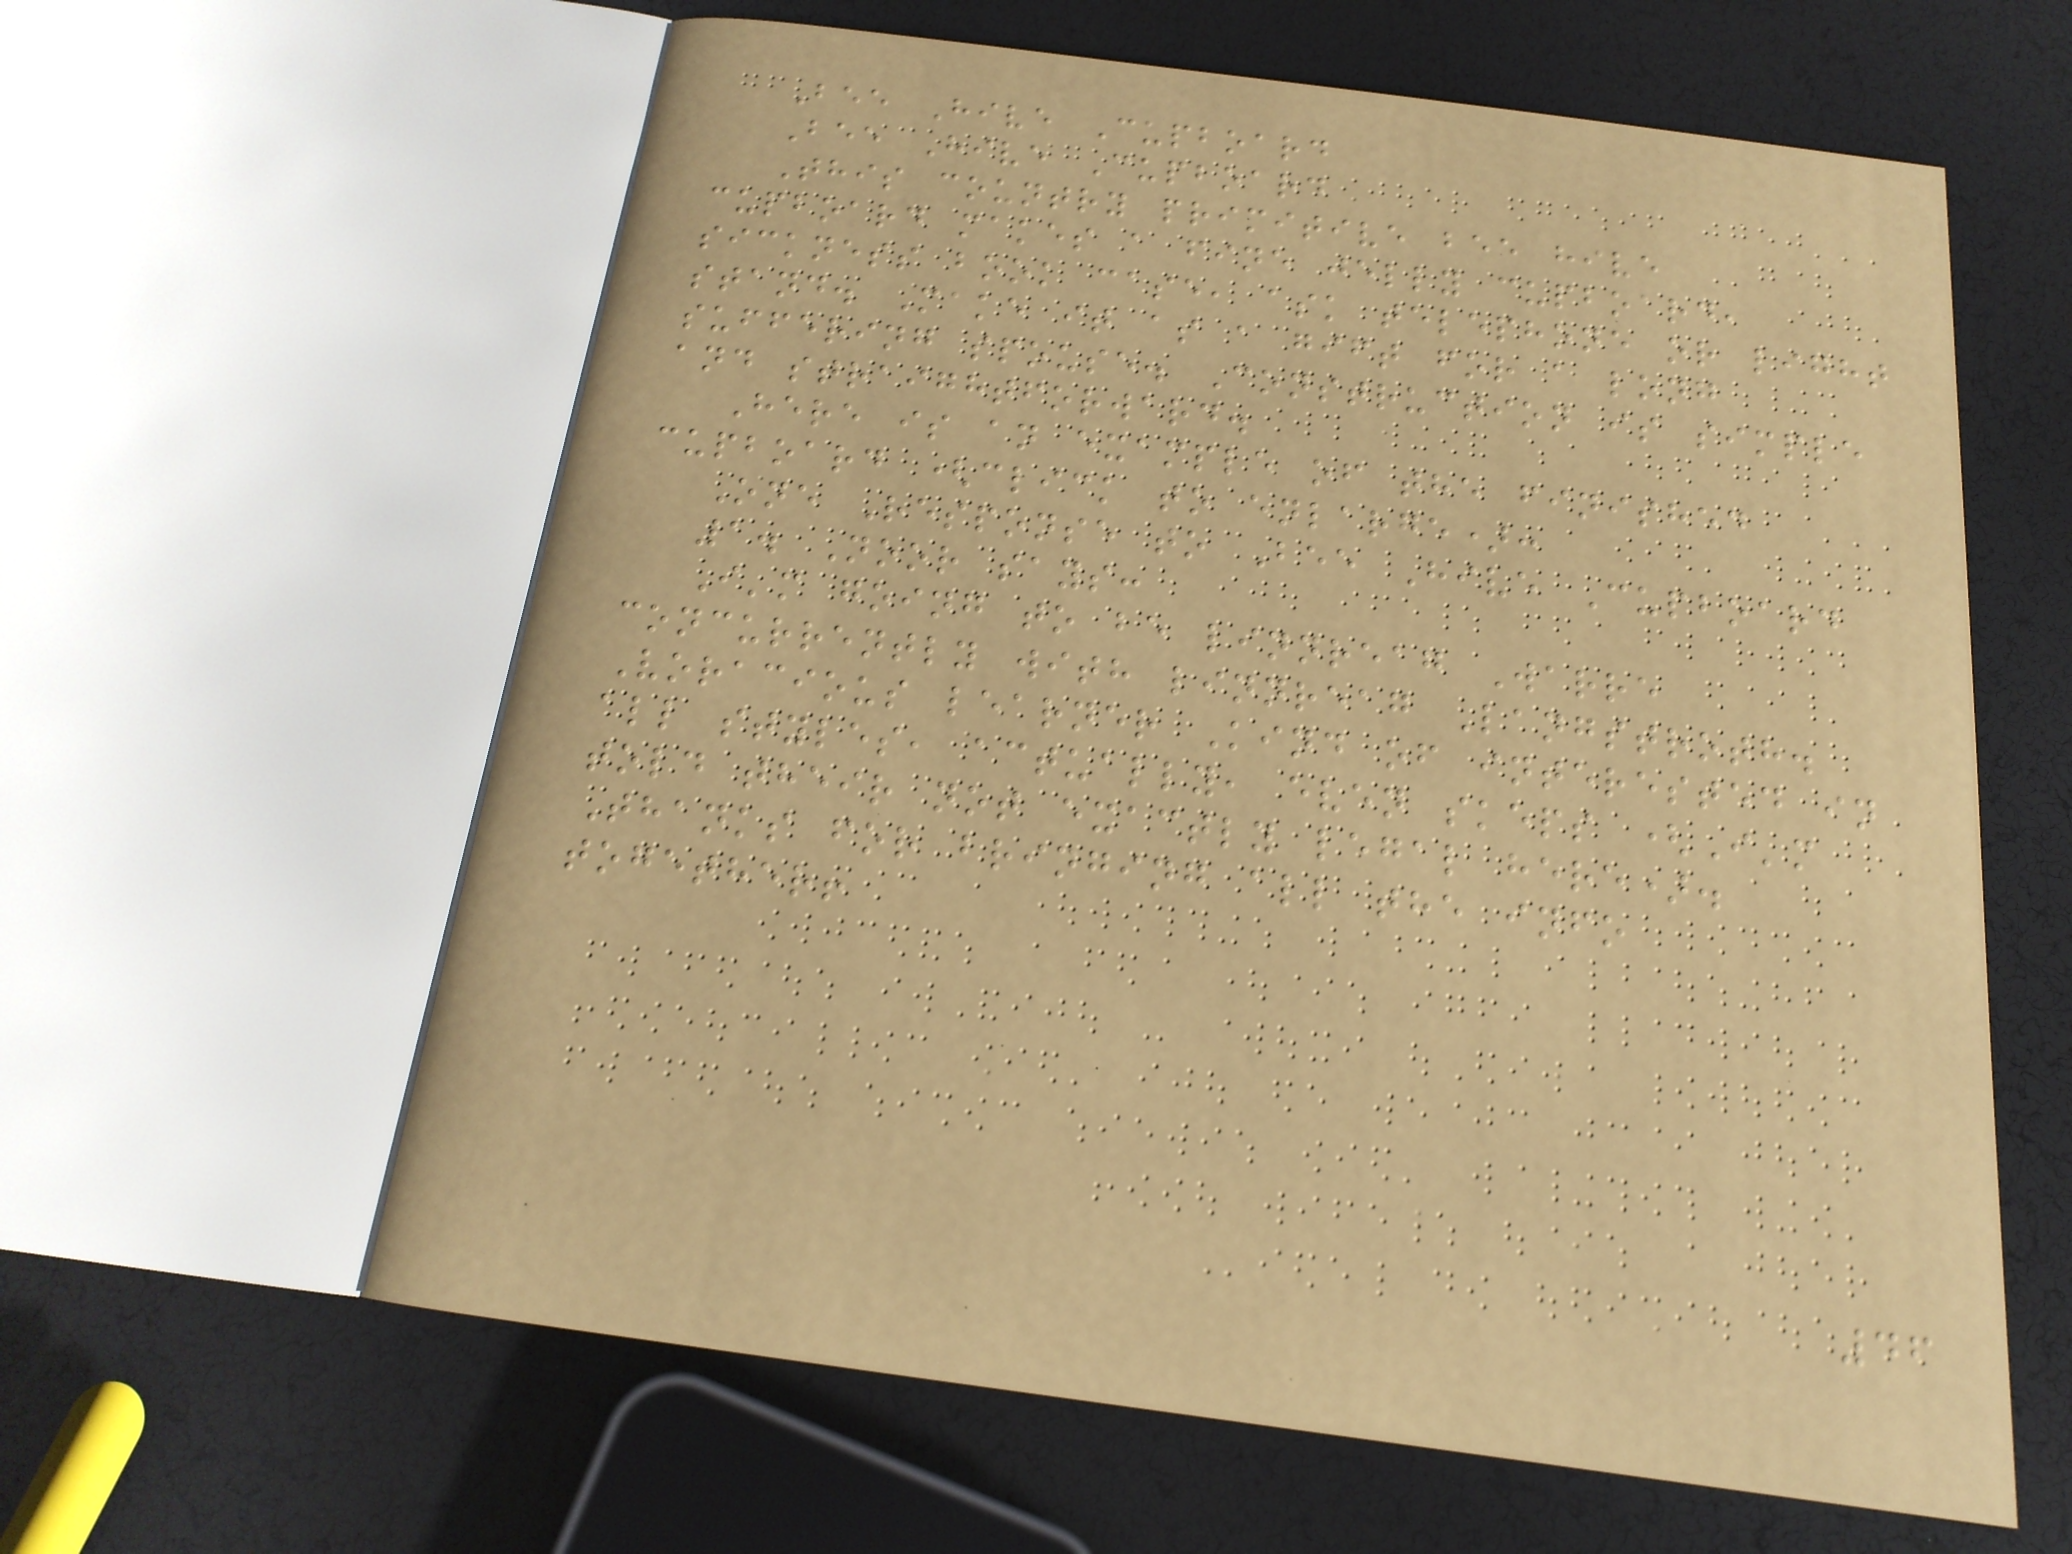Bee Hive Cupboard
Bee Hive Cupboard
This country primitive bee hive
cupboard makes a fine jelly cupboard,
sickness book case, ask telephone or light
stand. Make it as a gift for a long
suffering spouse. Construction is simple
and straightforward.
Here is an example of the finished
cupboard (click to enlarge):
One Response to Bee Hive Cupboard
1. Noor says:
I'm going to be linnreag Warre
concurrently with linnreag Langstroth.
Voracious learner Kind of interested in
all styles, actually, even skeps (I'm
told their not exactly legal here).
Thanks for bringing all the info
together!
46
